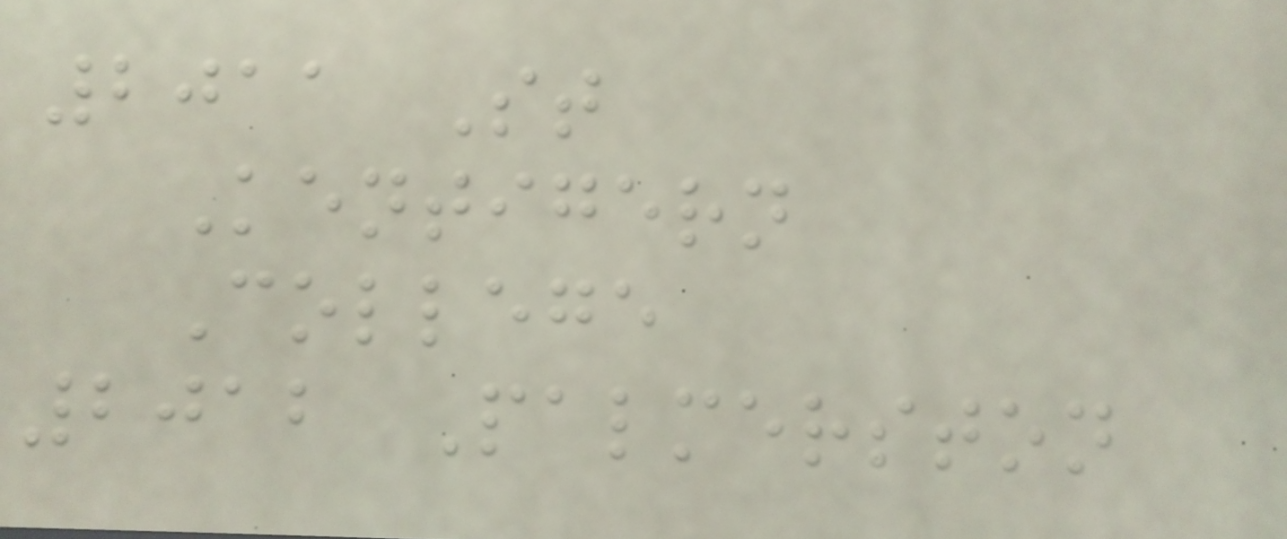2011 St
Kentigern
College
2012 Palmerston
